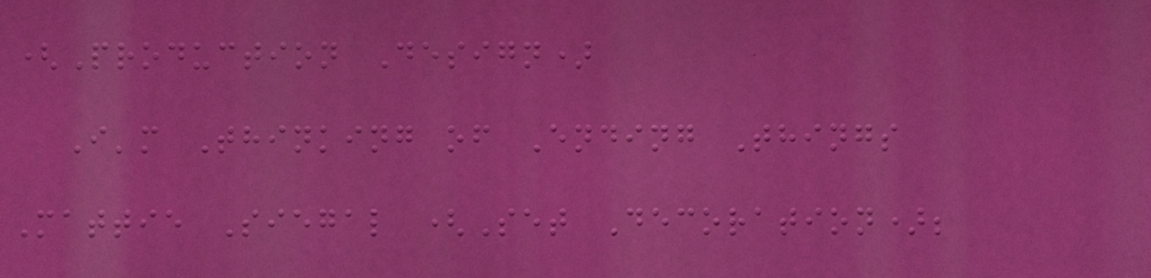(Production Design)
I'm Thinking of Ending Things
Mattie Siegal (Set Decoration);
